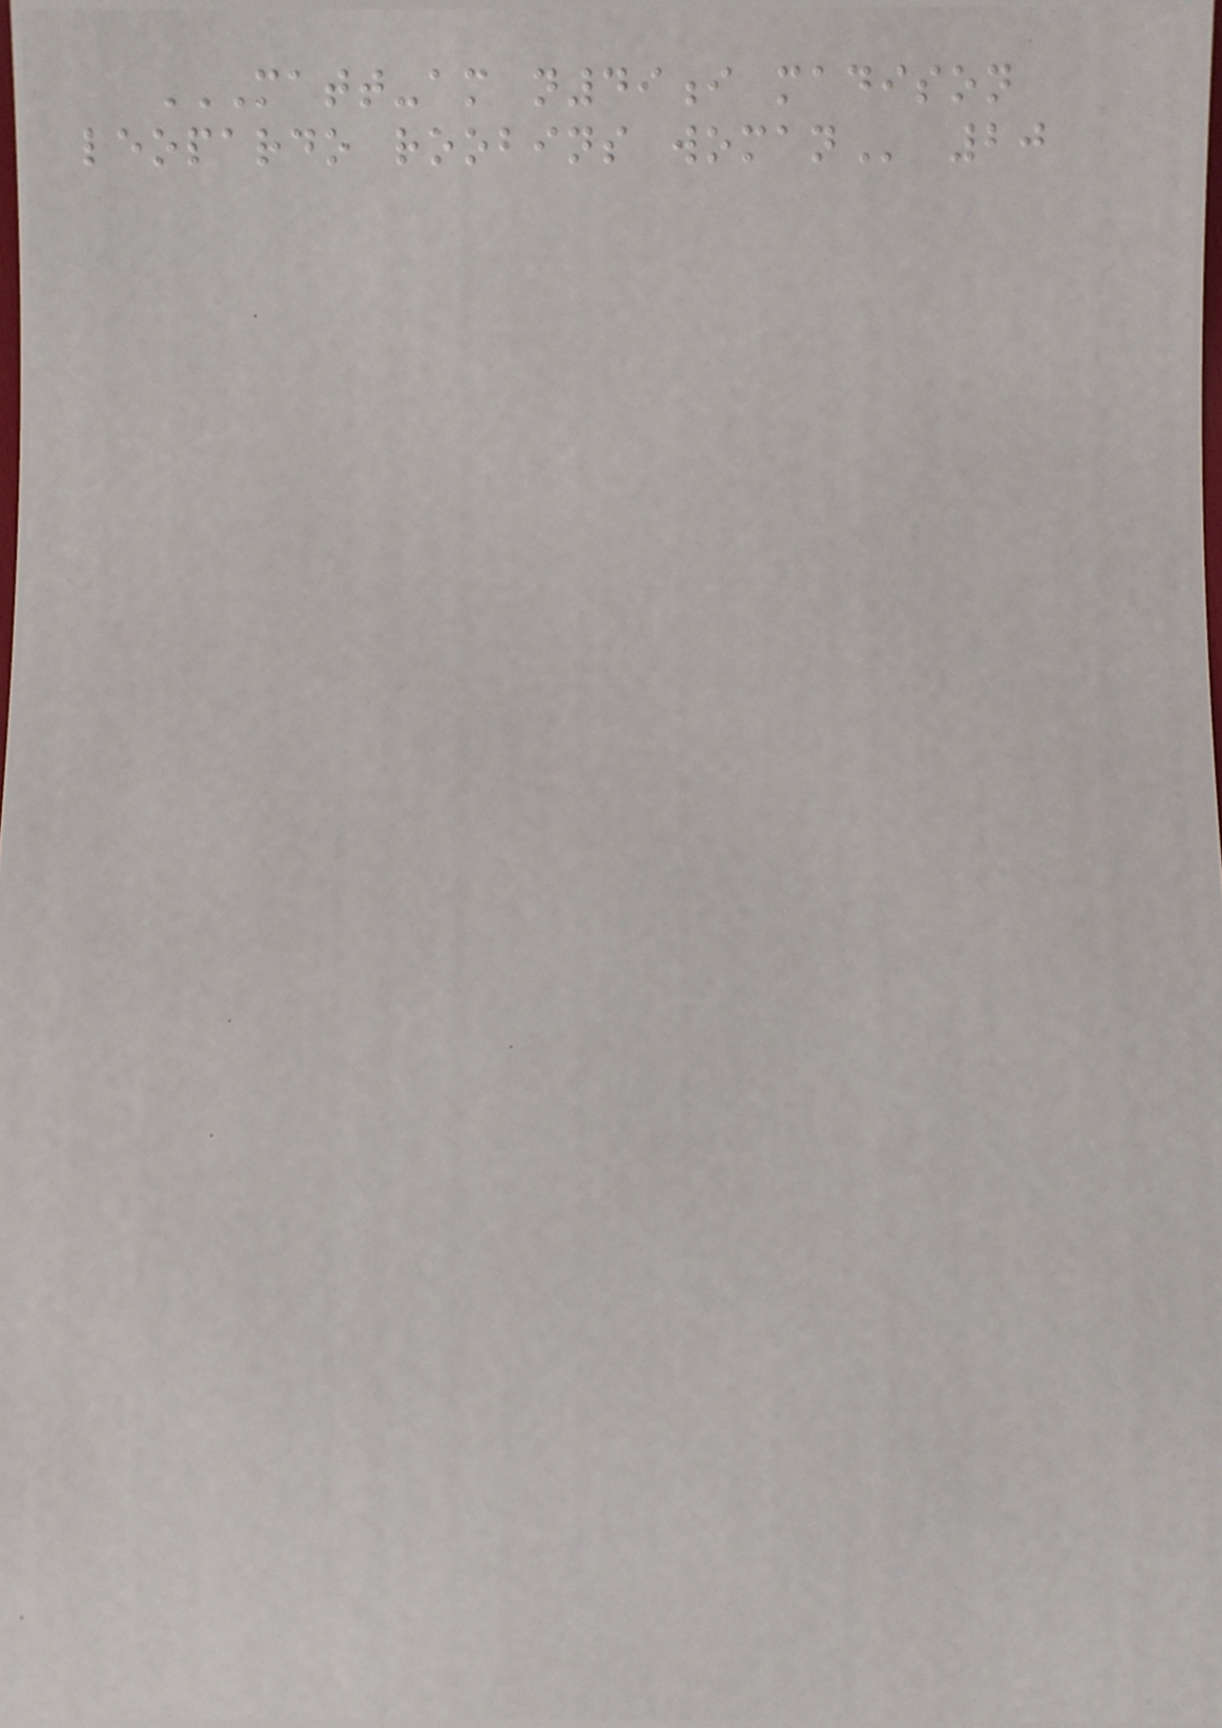MATT-AM N49I MADISON
LEOPARDO ROOBINS WOMAN 20
